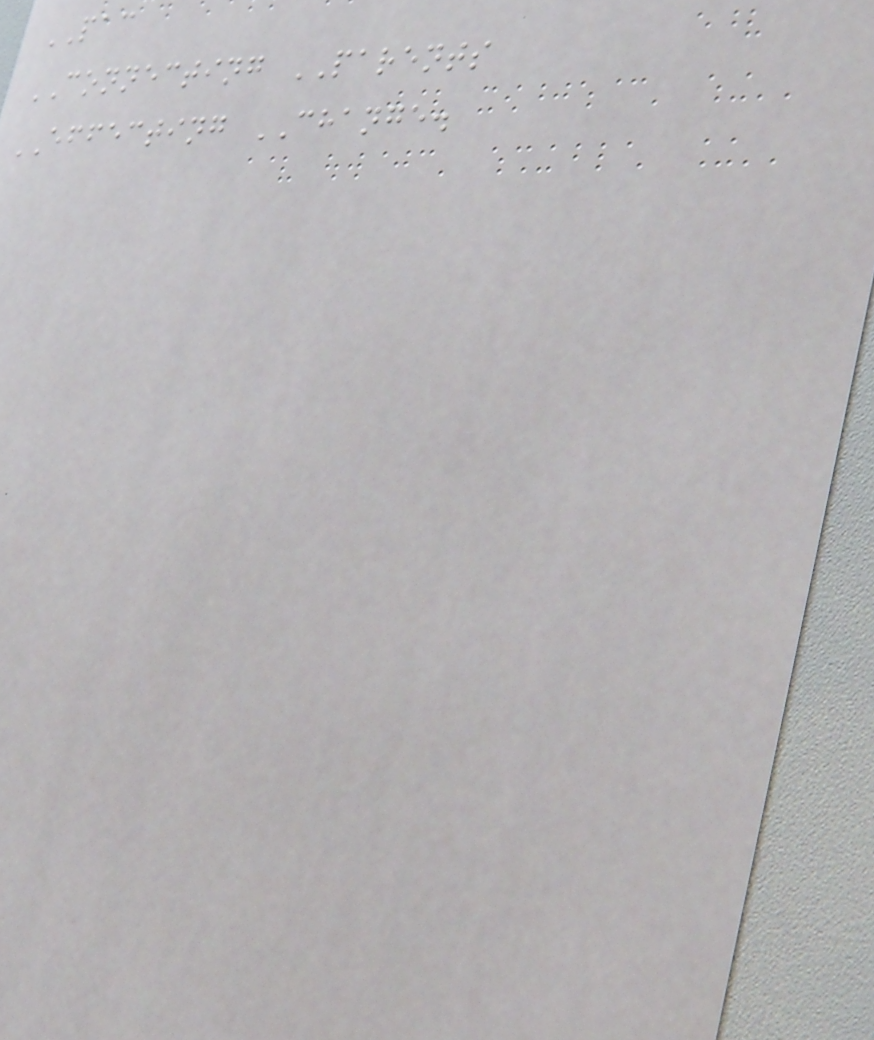PAC
CONNECTING PARENTS
EFFECTING CHANGE.
